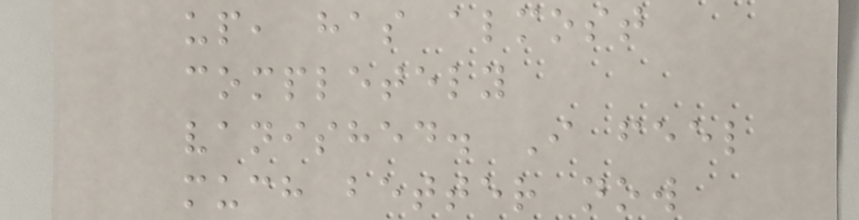up, has almost
completely
vanished. I feel
much better now
